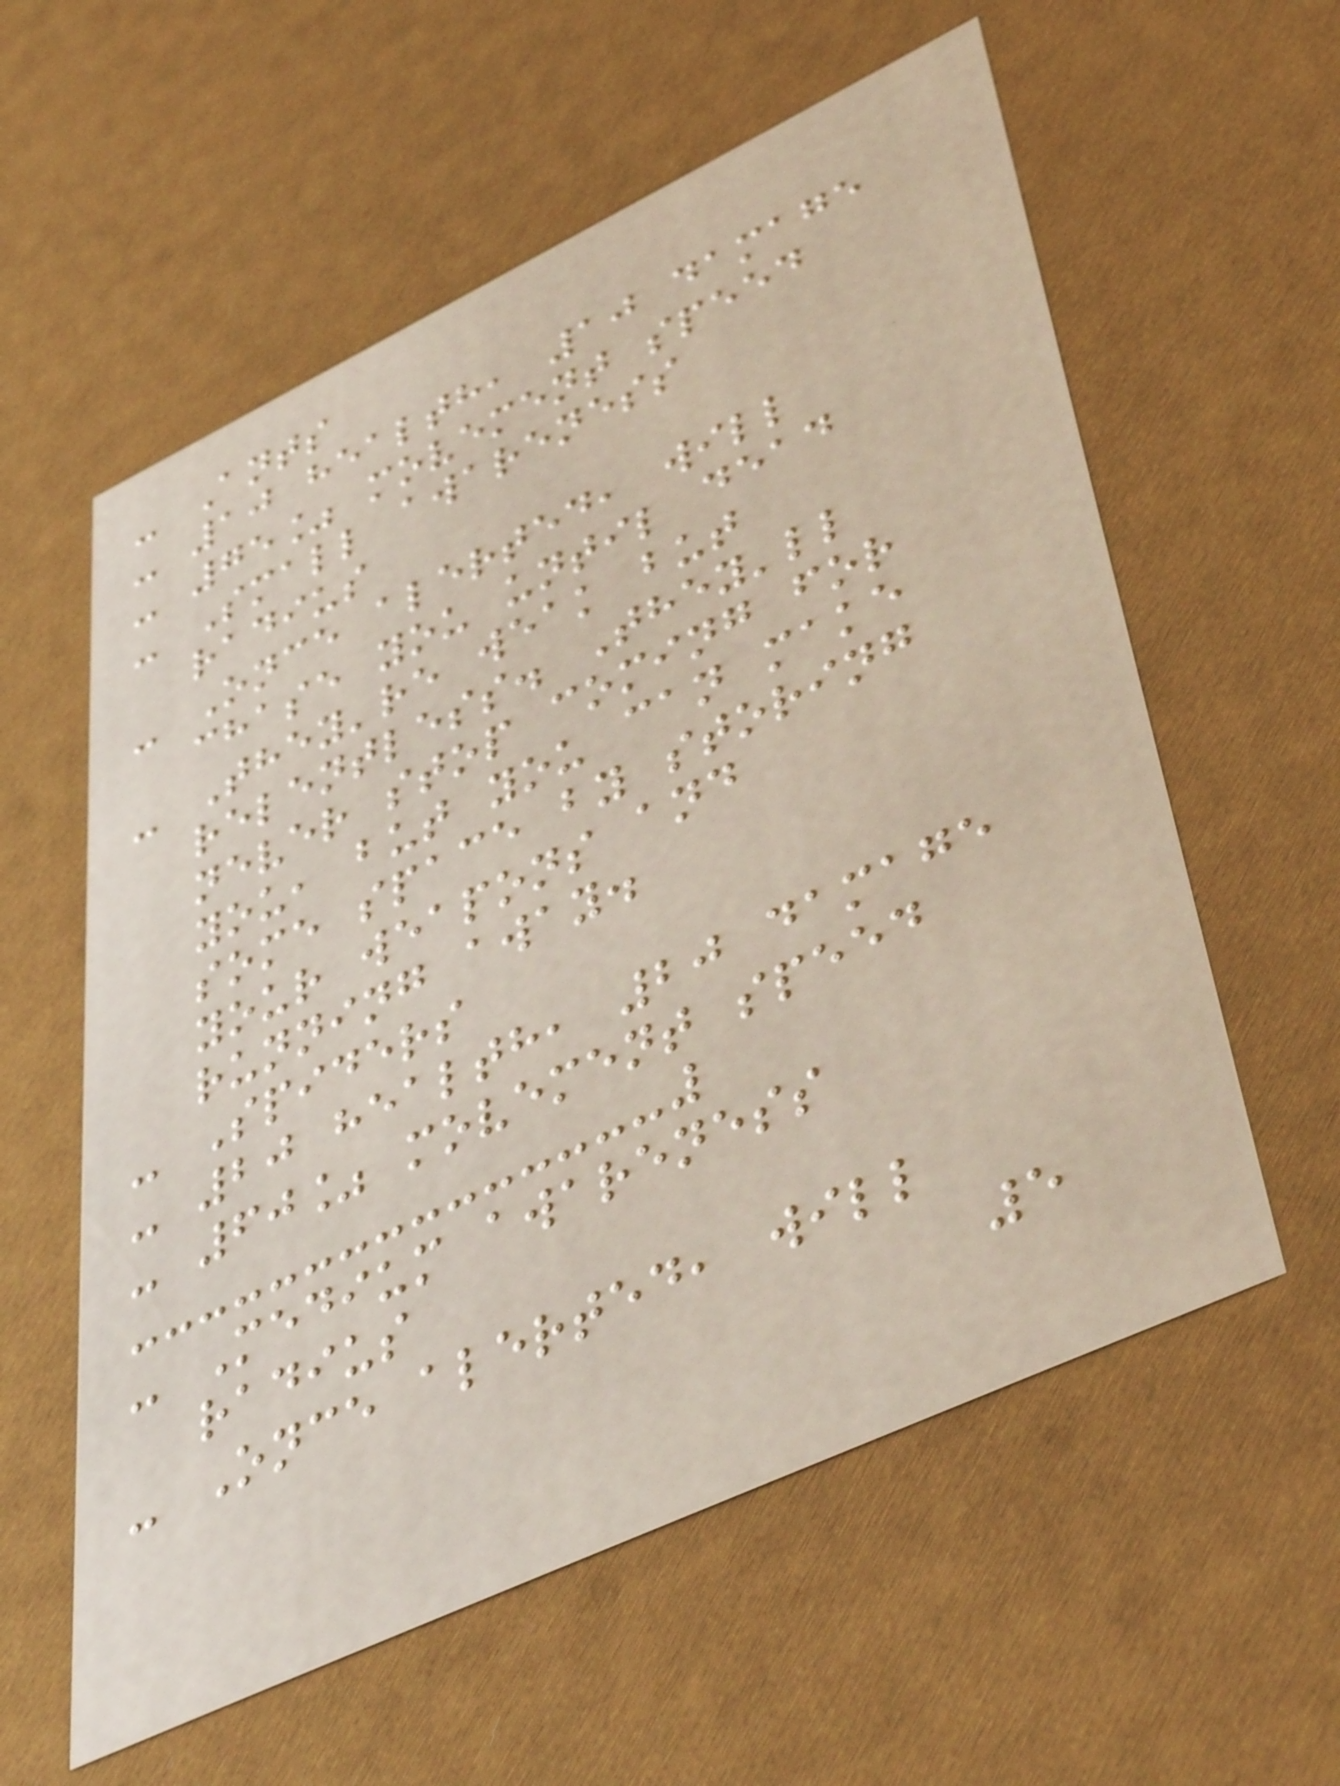- Ants
- 10 health, 10 damage
- 75% movement speed
- Small awareness
radius
- Once alerted, will
chase you until dead
- They're weak but
relentless. They'll
never stop coming for
you, but you can make
some space by storing
your weapons and
running away.
- Spiders
- 20 health, 20 damage
- 60% movement speed
- Medium awareness
radius
- Once alerted, will
5
